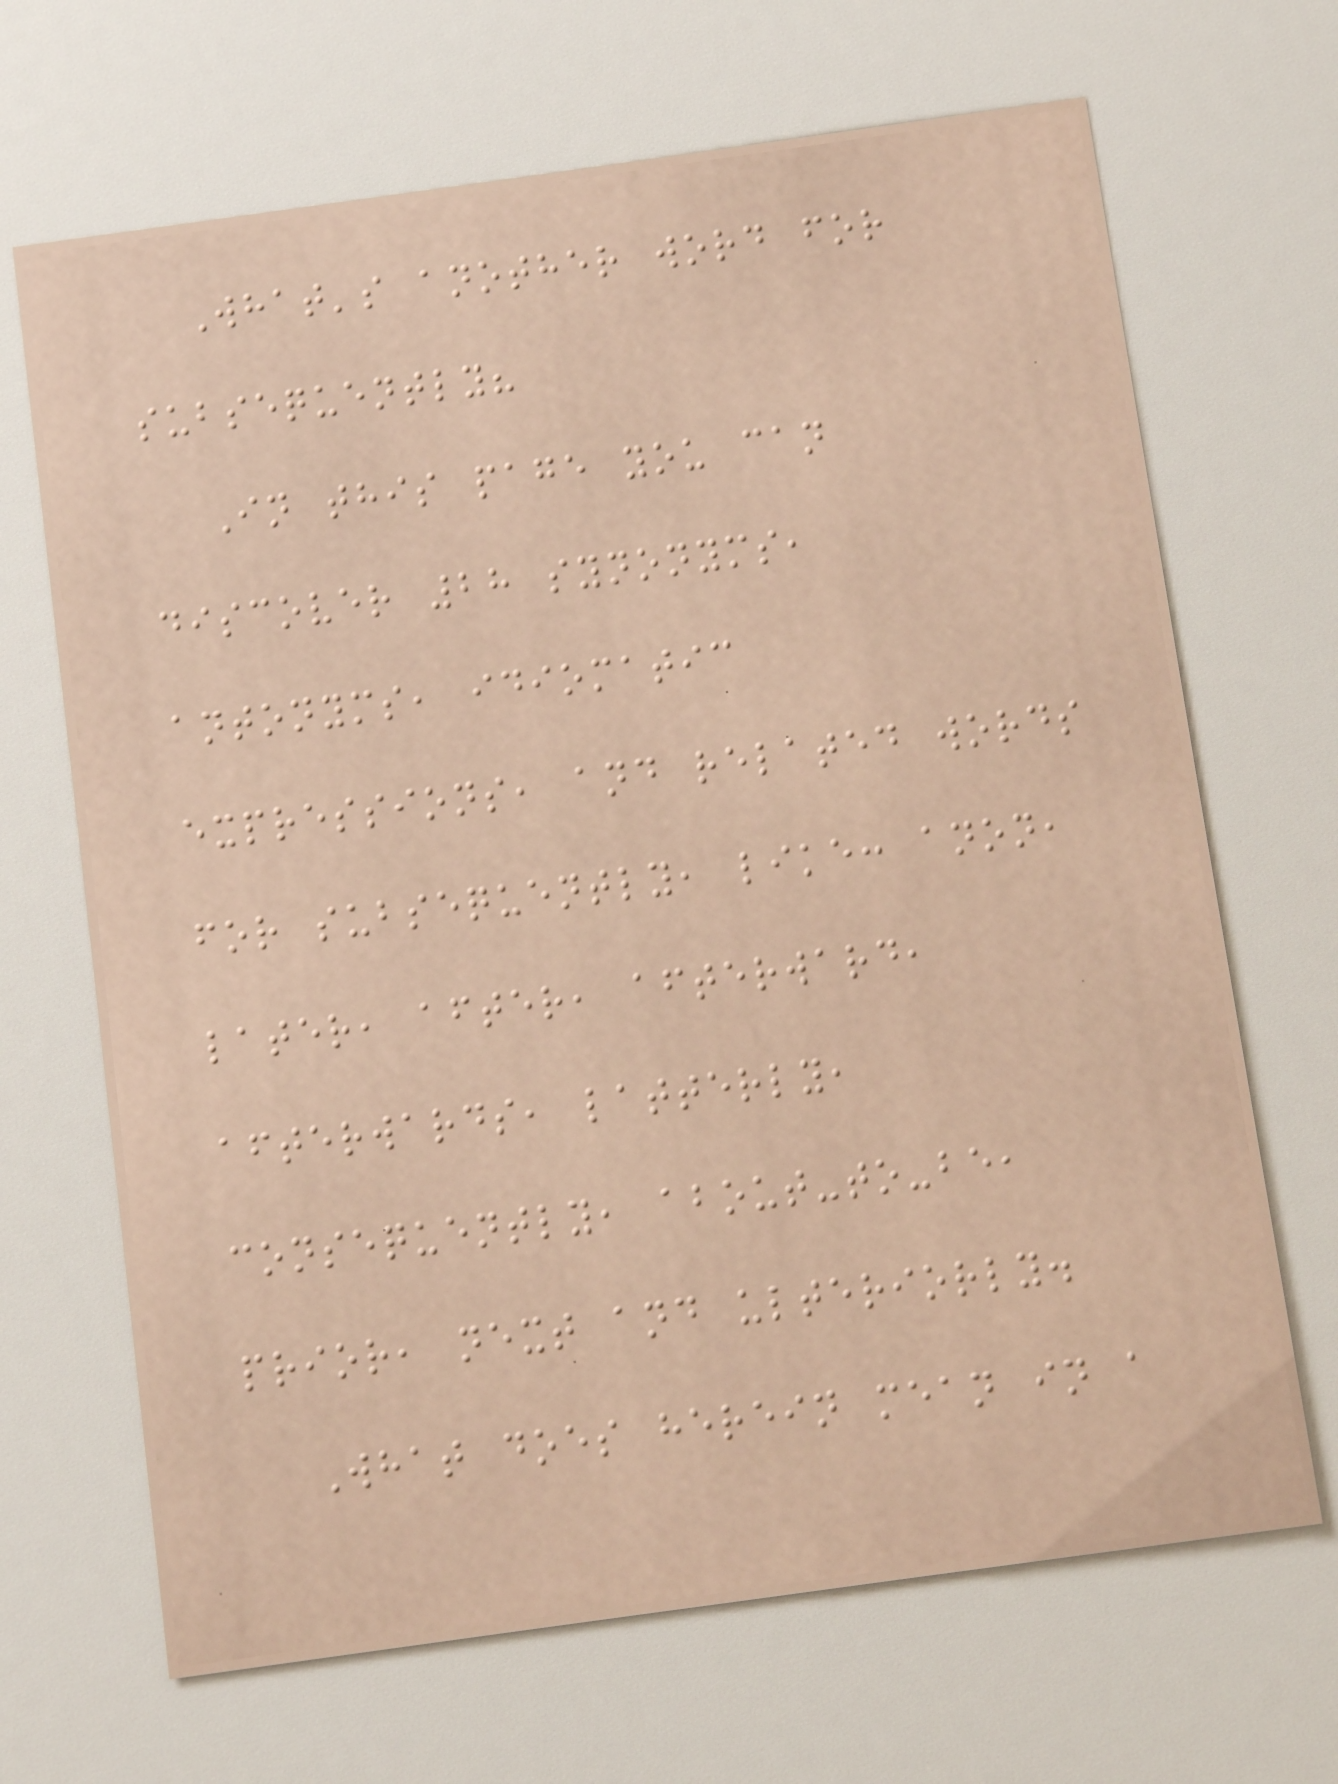What's another word for
subsequently?
In this page you can
discover 28 synonyms,
antonyms, idiomatic
expressions, and related words
for subsequently, like: anon,
later, after, afterward,
afterwards, latterly,
consequently, about-to-be,
prior, next and ulteriorly.
What does herein mean in a
